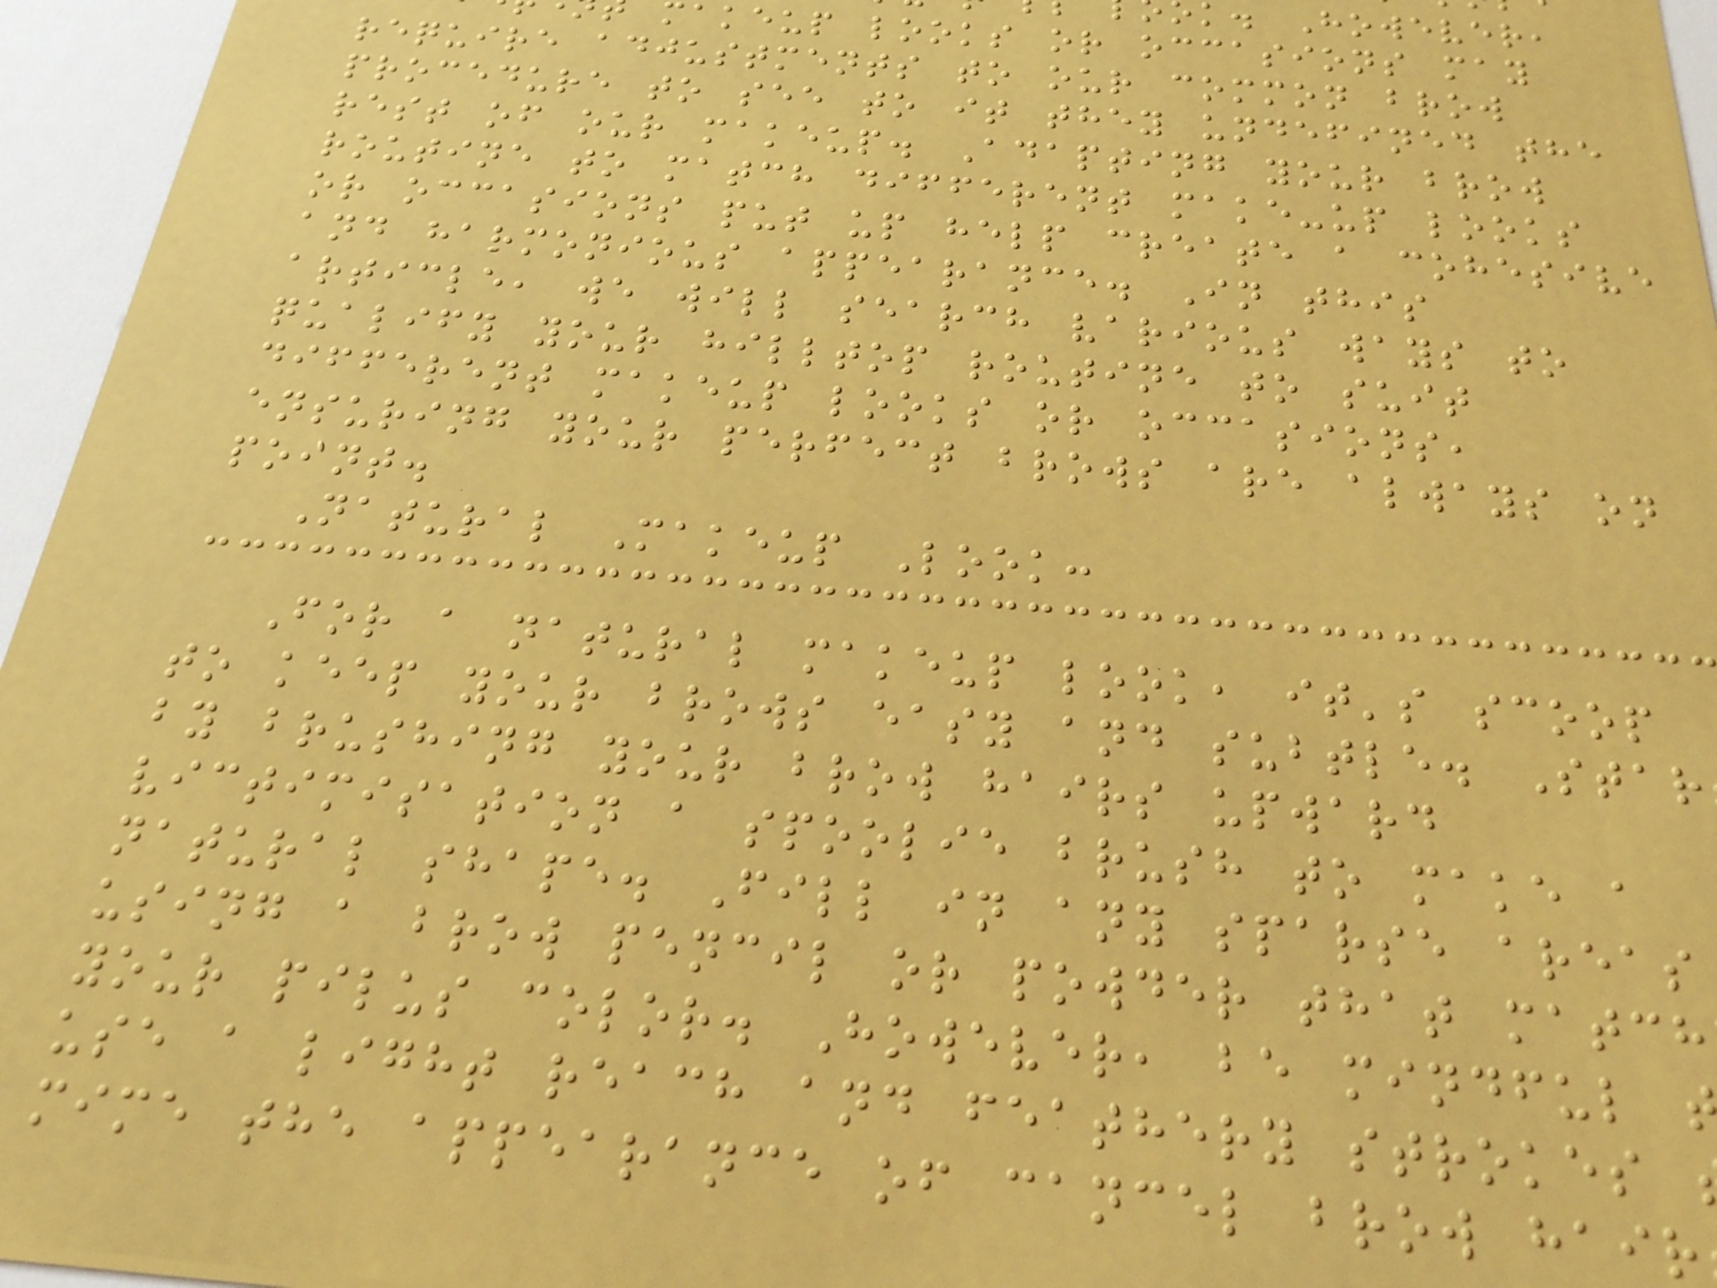k. However,
akeup looks or occasions may
require adjustments to our common brow
procedure to see to it they undefined the
rest of our makeup. Adapting your brow
routine to match different make-up looks
or occasions put up help create a cohesive
and harmonious appearance. In this
article, we will search various ways to
qualify your hilltop routine to suit
different makeup looks or occasions,
ensuring your perfect brows are always on
point.
Natural Makeup Look:
For a natural makeup look, it's scoop
to keep your brows easy and subtle. Star
by brushing your brow hairs upward
victimisation a spoolie brush to make a
natural shape. Fill in any sparse areas
using a brow pencil or powder that match
your pilus color. However, be mindful
use a light reach and feathery strokes
mime the appearance of cancel brow hair
